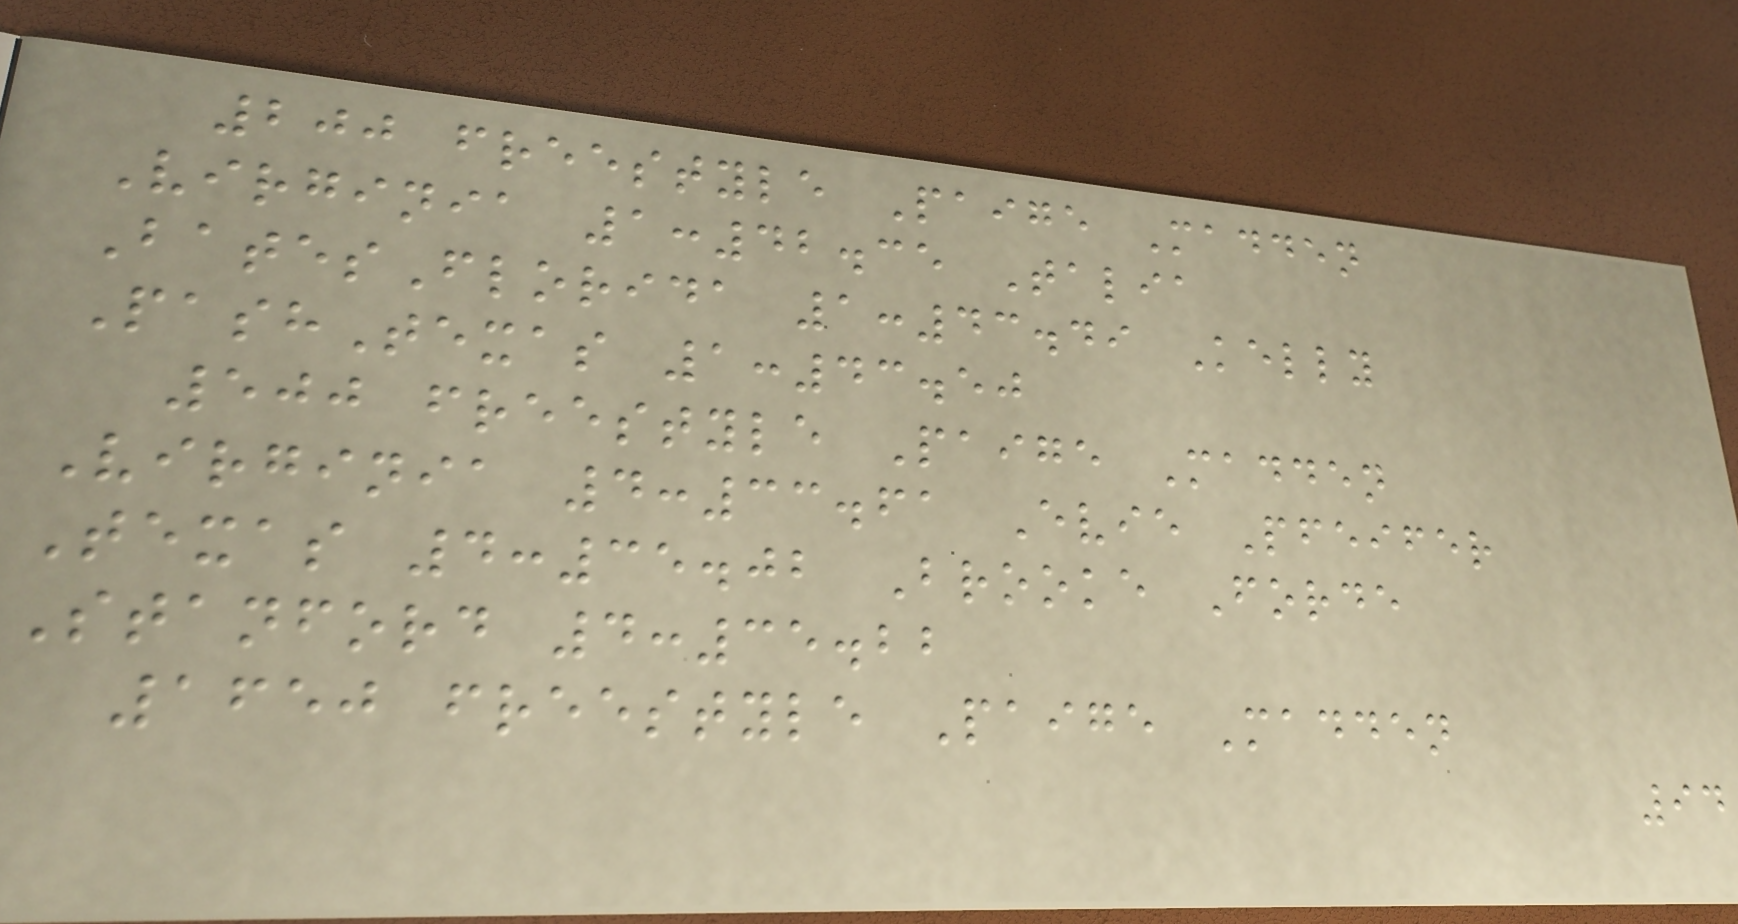200 freestyle Paige Madden
Virginia 1:42.35 Talia
BatesFlorida 1:43.49 Kelly
PashTexas 1:43.50
500 freestyle Paige Madden
Virginia 4:33.61 Evie Pfeifer
Texas 4:35.02 Brooke Forde
Stanford 4:35.22
1650 freestyle Paige Madden
94
